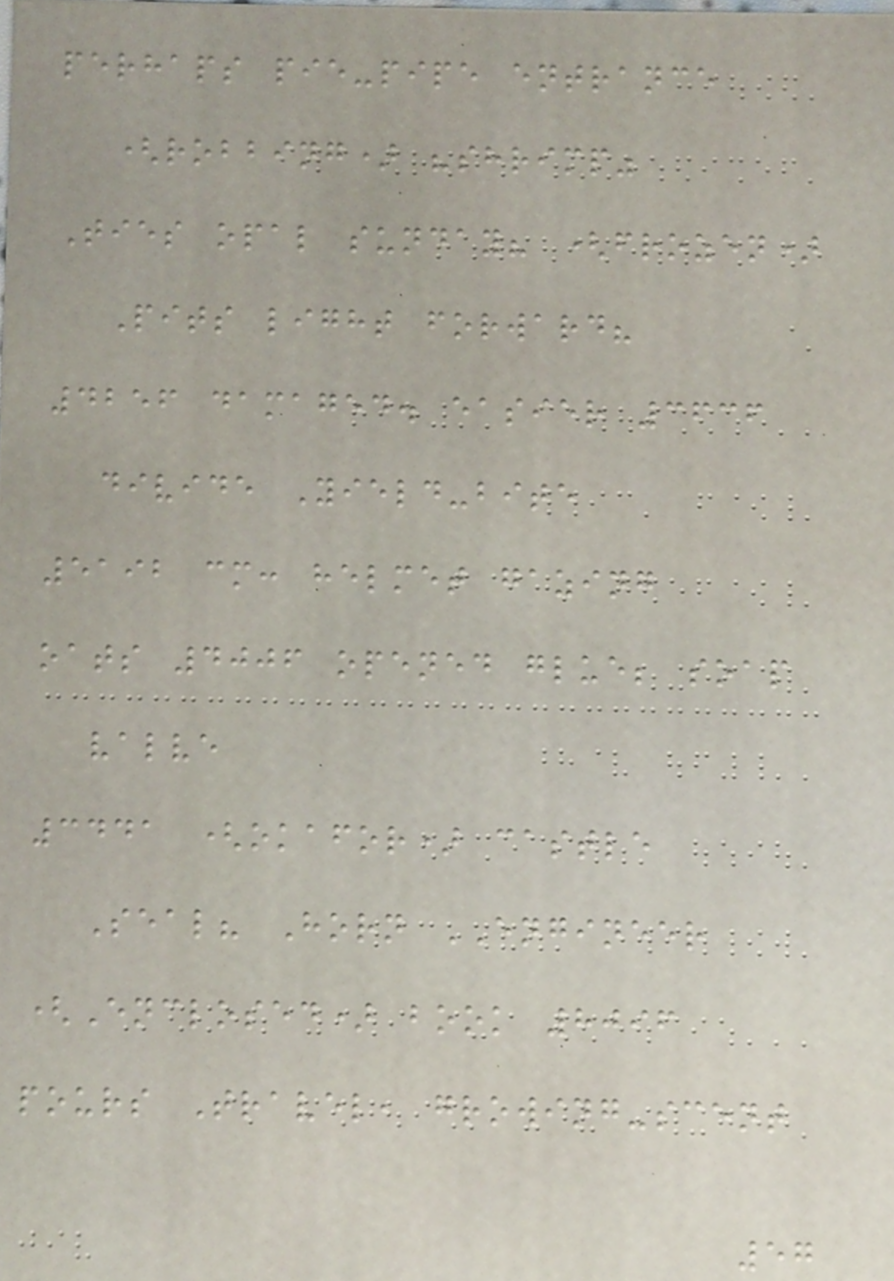perhaps pie-pipe entrance
(robbing) "shrimp"
Ties opal sunday? (frozen)
Pits light forward?
4256 damaged. easier 3636
divide Yield-bite
5192 cm: helmet gazing
oats 4006 opened glue; soap
valve
3441 (okafor) castle
Seal? Horn ENGINEER
(Enclosed) book 8096
pours Travel, growing-scent
57
